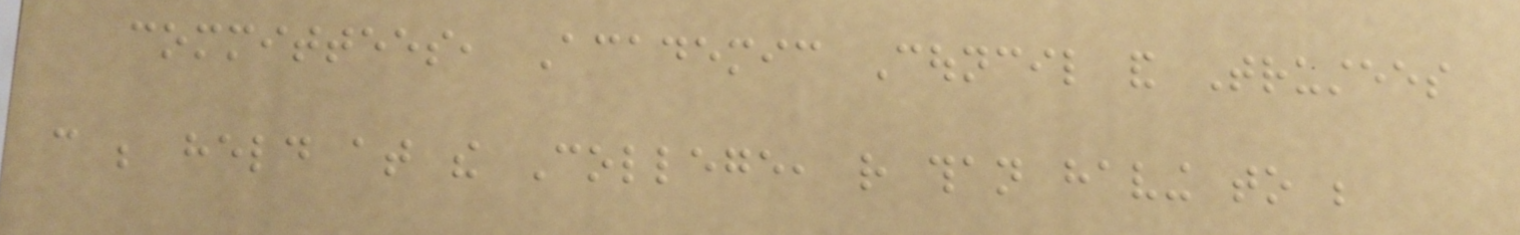committees, Academic Council and Trustees
can be held at the College, rather than having to be
